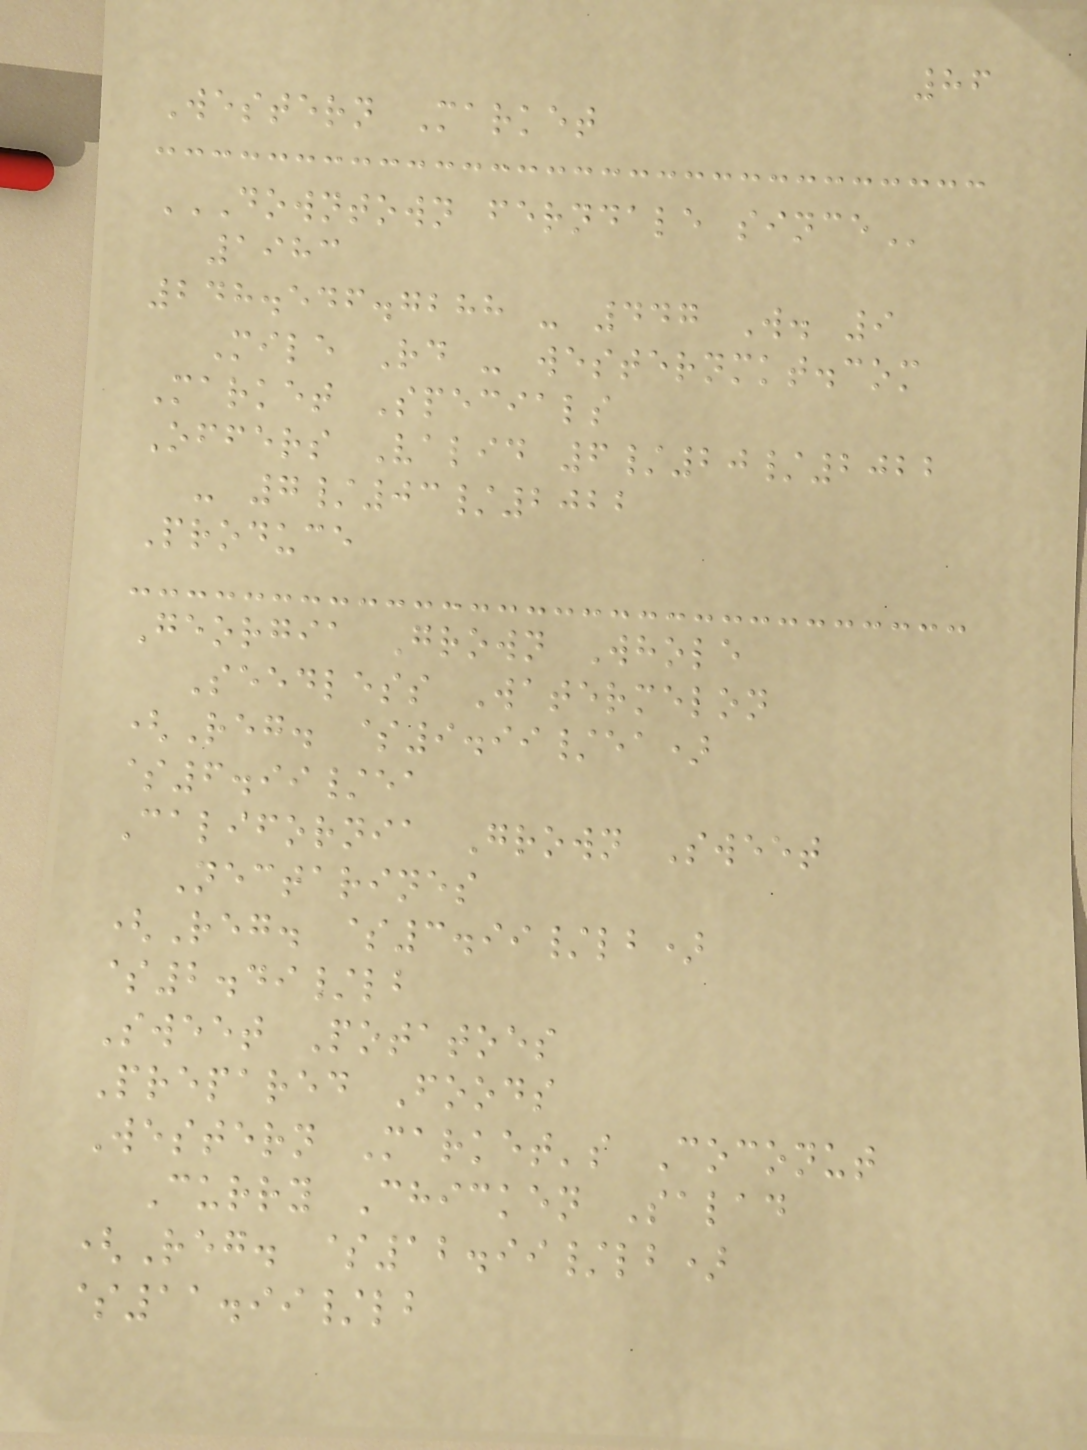86
Western Market
DOWNTOWN FERNDALE SINCE
1983
248.546.7288 - 447 W. 9
Mile Rd - westernmkt.com
Market Specials
Offers Valid 6/20/2022
- 7/03/2022
Produce
Georgia Grown Whole
Seedless Watermelon
(Reg. $9.99/ea)
$6.99/ea
California Grown Sweet
Nectarines
(Reg. $3.99/lb)
$2.49/lb
Sweet Potatoes
Prepared Foods
Western Market's Coconut
Curry Chicken Salad
(Reg. $12.99/lb)
$11.99/lb
